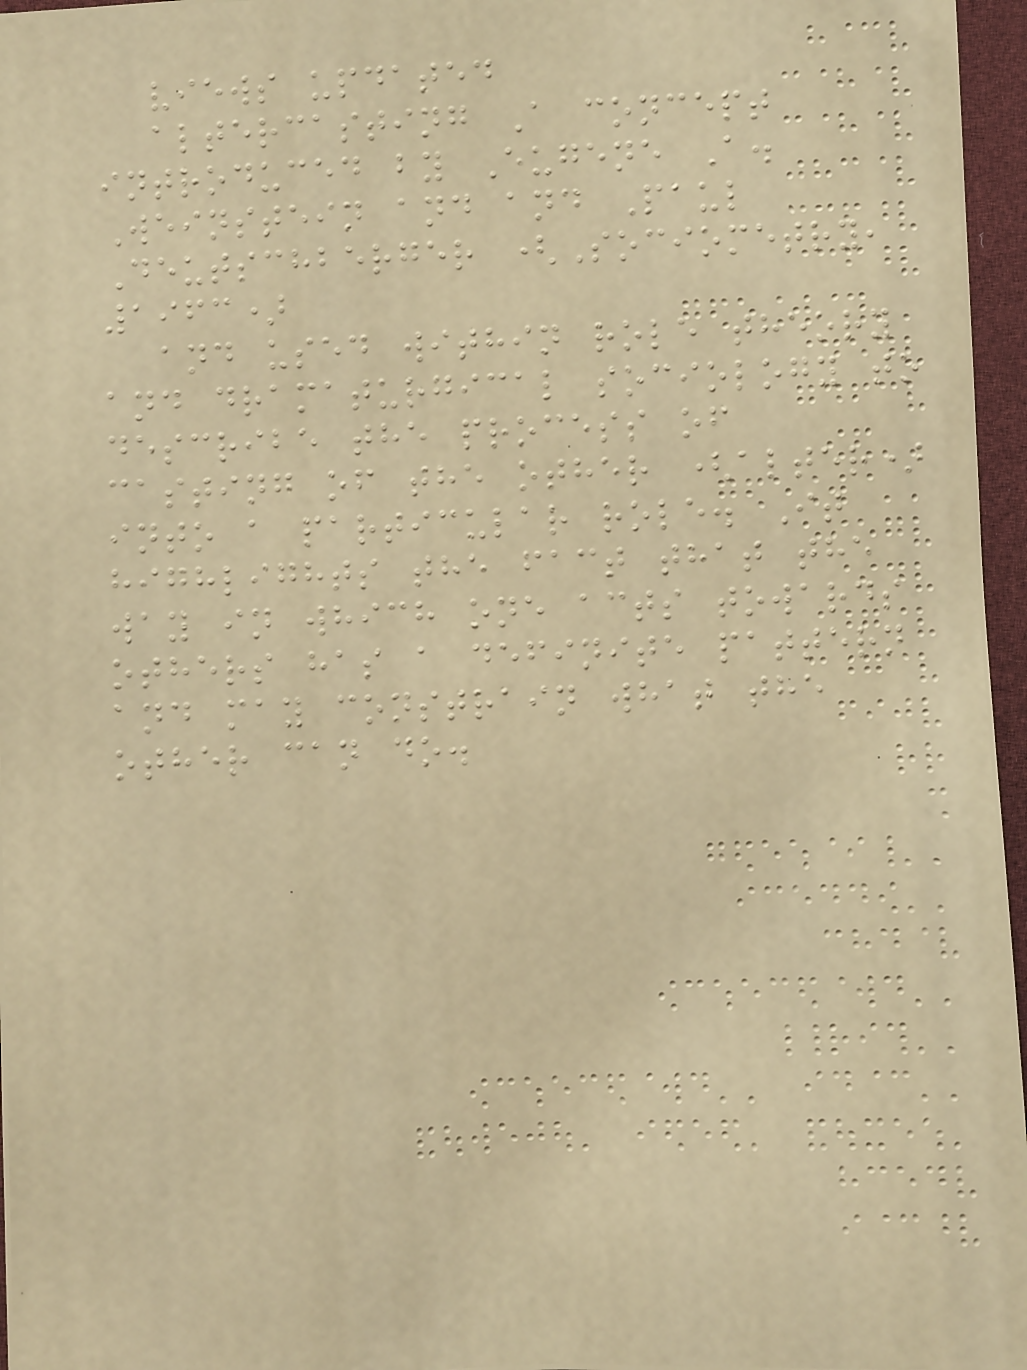views updated
altercasting A concept
introduced by Eugene A.
Weinstein and and Paul
Deutschberger (Sociometry,
1963)
and used within role theory
and dramaturgical sociology to
describe the process of
casting of the other (alter)
into a particular role. It
highlights the fact that the
way in which one acts towards
others has a definite pattern
and may constrain what the
other can do.
